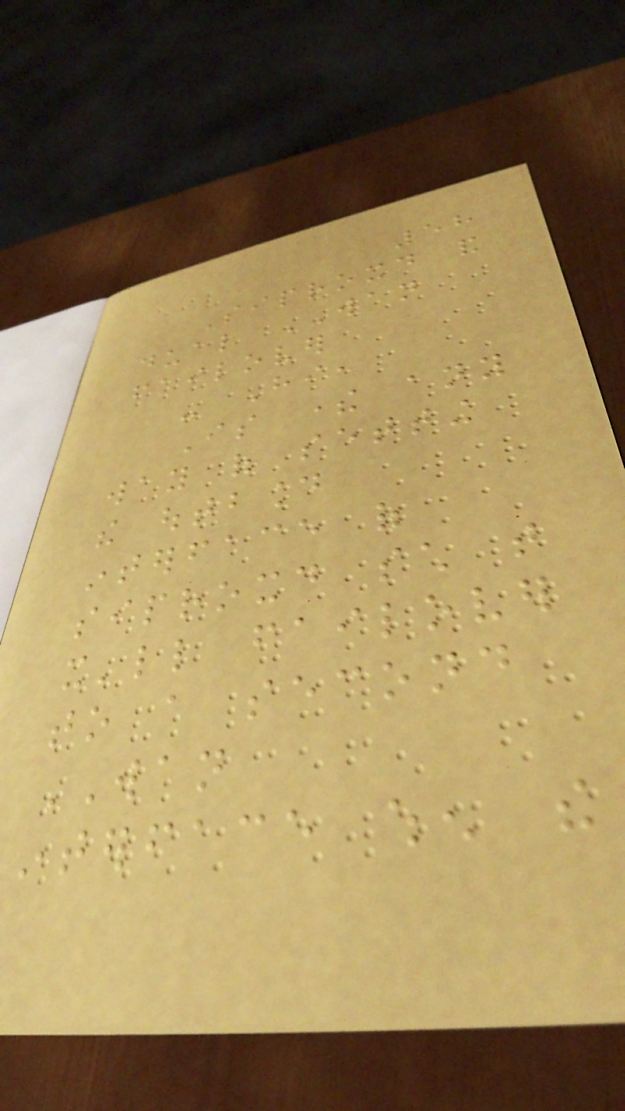58
Siproxd and
dual WAN
failover
- Hi,
Is there any
way of setting
the outbound
interface of
siproxd such that
it'll failover
to a second
WAN
interface when the
